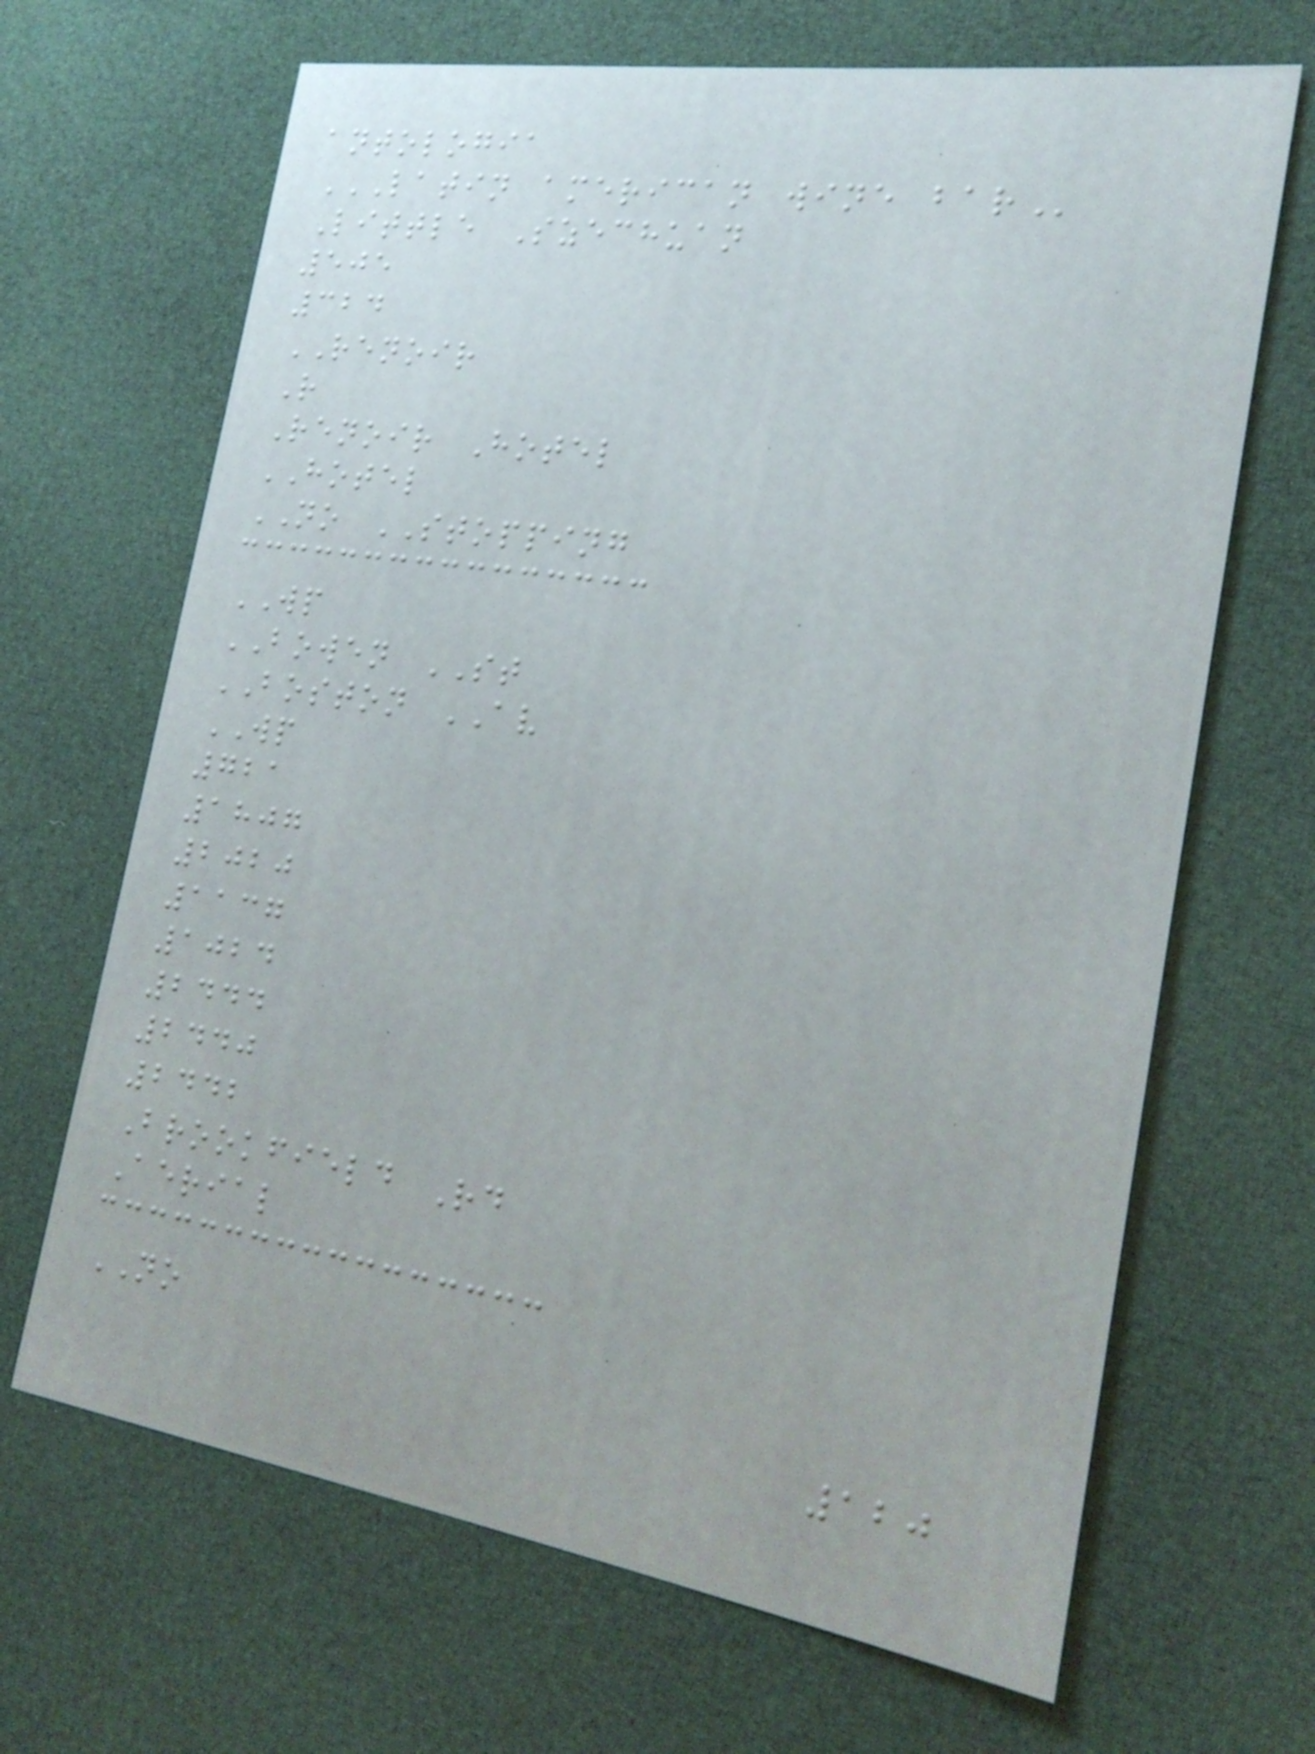antologia
LATIN AMERICAN WINE BAR
Little Szechuan
505
324
RENOIR
R
Renoir Hotel
HOTEL
NO STOPPING
WP
BOWEN ST
BOSTON AV
WP
721
1807
2020
1137
1024
2444
2440
2442
Brookfield Rd
Aerial
NO
120
